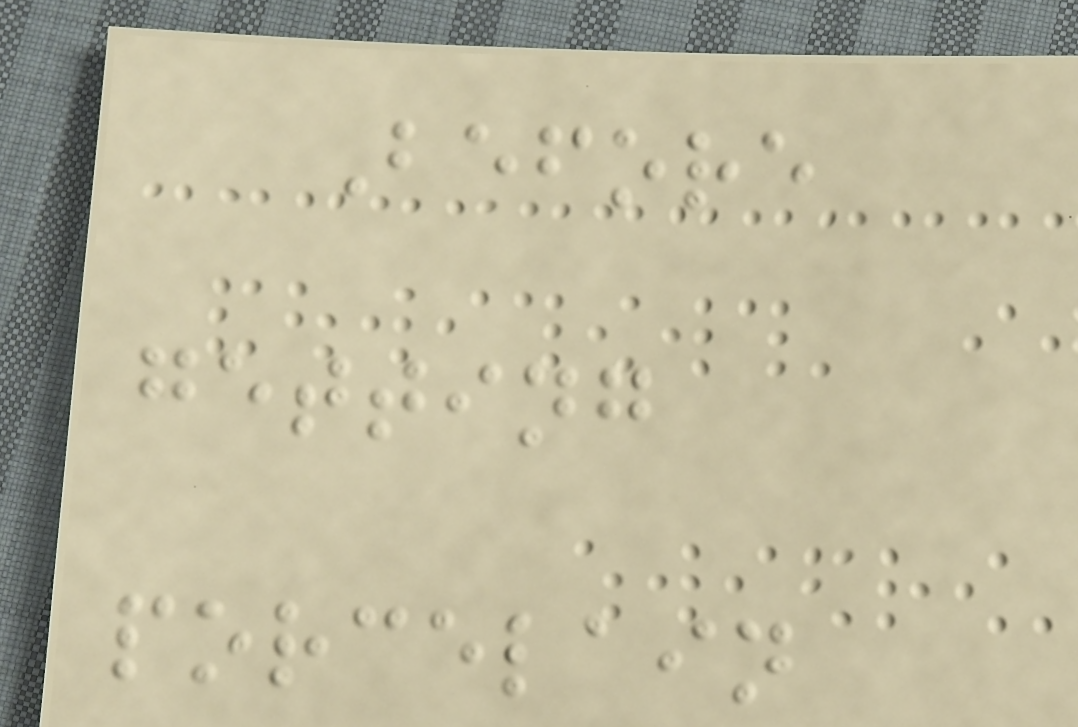Before
getting
porcelain
